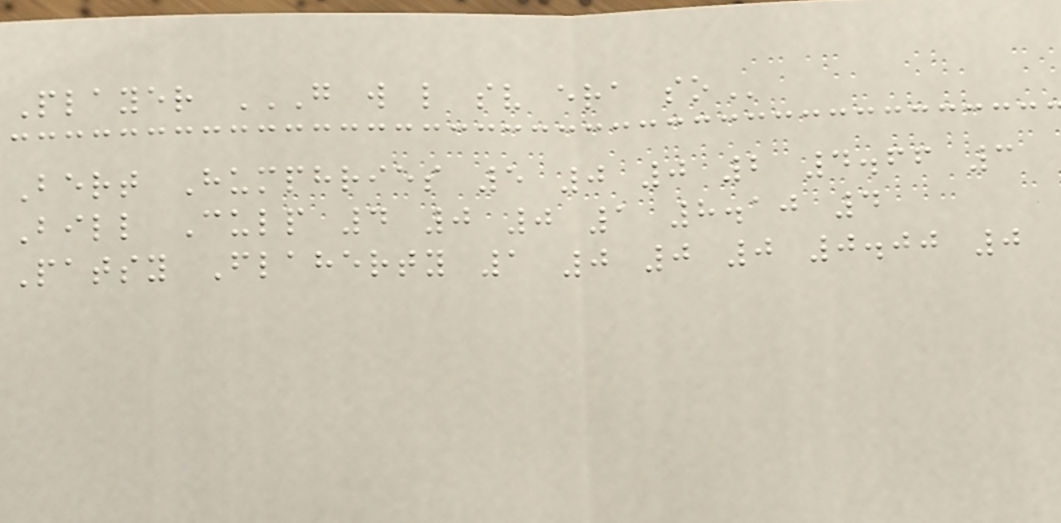Player G W L SV ERA SO
Bert Humphries 5 0 0 2 4.66 3
Bill Culp 4 0 0 1 8.10 4
Patsy Flaherty 1 0 0 0 0.00 0
